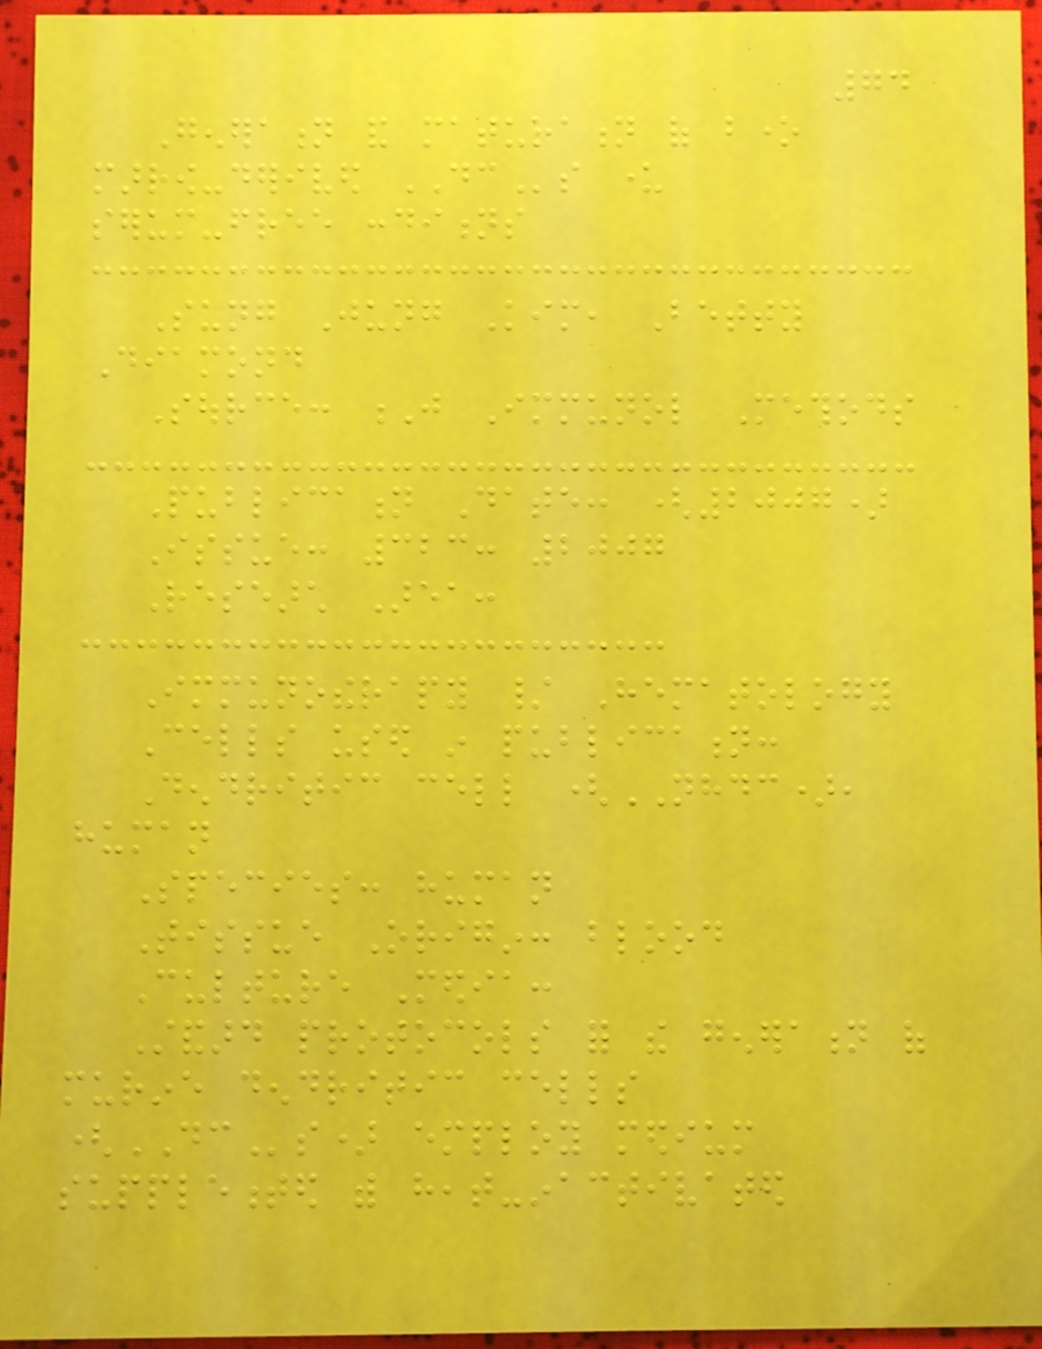74
Generation and maturation of bone
marrow-derived DCs under
serum-free conditions
Sung Jung Kim, Betty
Diamond
Source: J Immunol Methods
Publication Date: (2007)
Issue: 323: 2007
Research Area:
Immunotherapy / Hematology
Cells used in publication:
Dendritic cell (NHDC),
human
Species: human
Tissue Origin: blood
Culture Media:
Standard protocols for the generation of
murine dendritic cells
(DCs) employ medium
supplemented with heat-inactivated
